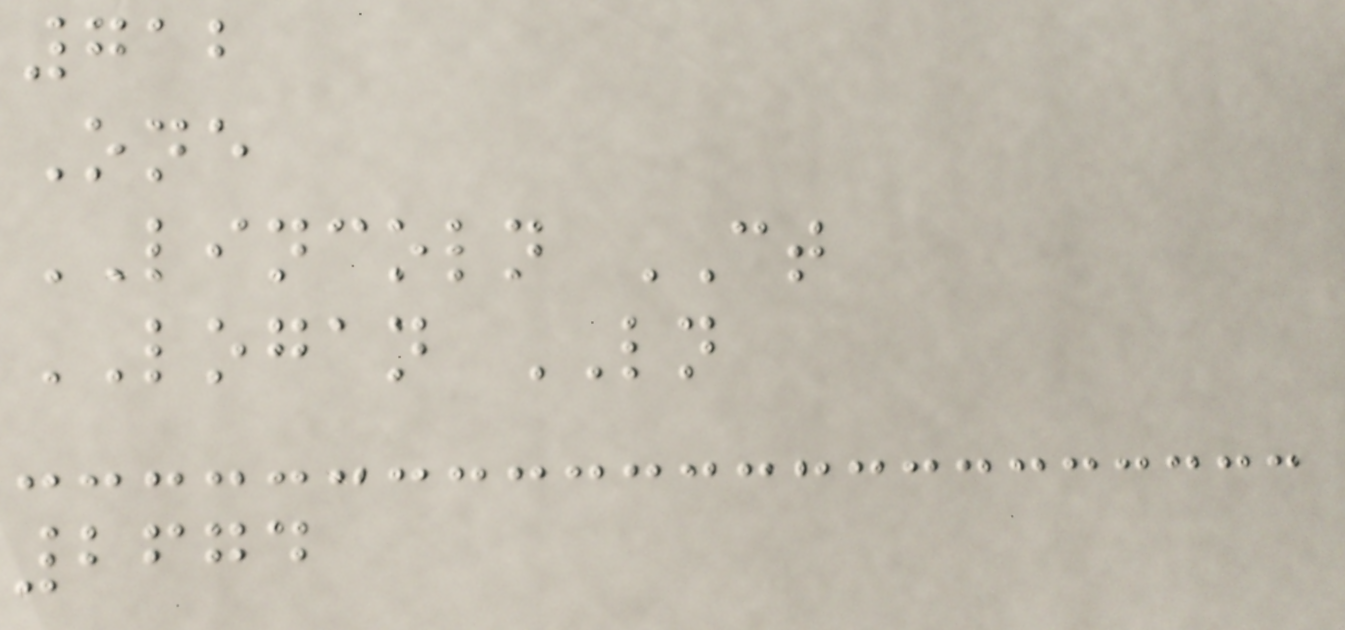712
One
LINCOLN CT
LOGAN LN
2674
